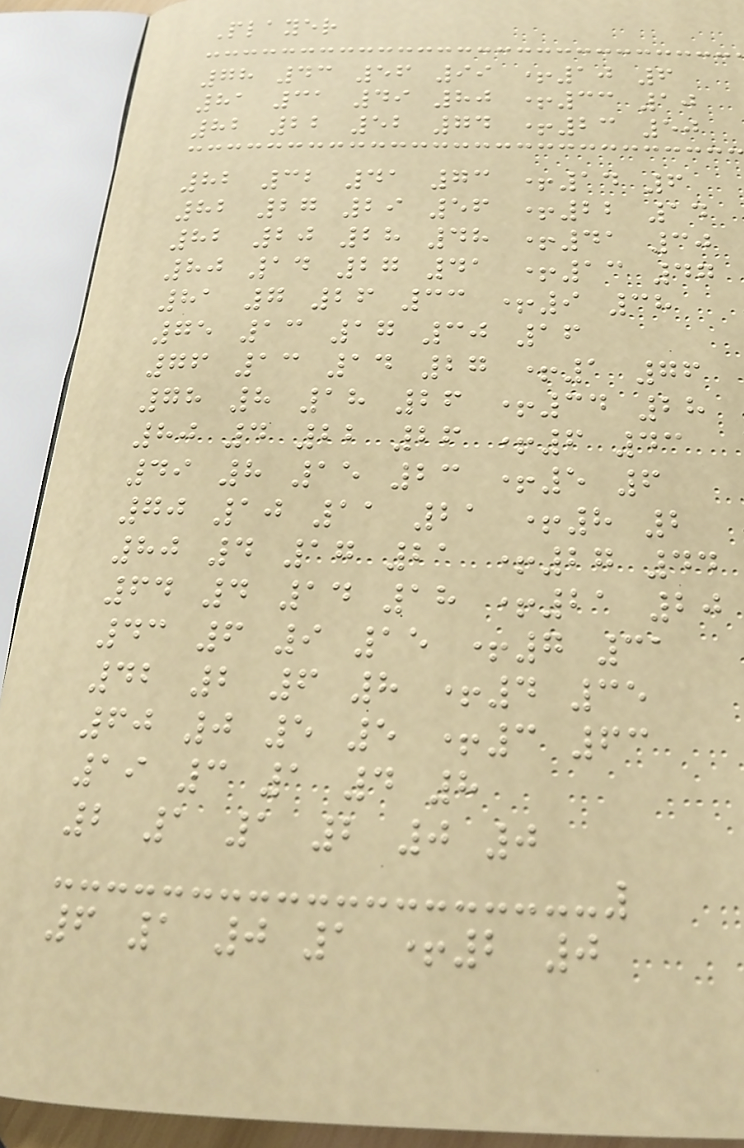Player
78 43 56 99 +10 6
81 31 49 80 +33 10
82 22 52 74 +23 50
82 32 41 73 +14 6
82 27 29 56 +22 14
82 20 28 48 +41 30
80 14 27 41 +13 47
81 7 26 33 +9 38
75 13 17 30 16
76 13 14 27 +1 76
78 8 18 26 +34 28
80 4 22 26 +6 43
49 8 15 23 +5 6
70 10 11 21 +8 2
80 4 17 21 +27 44
64 4 14 18 +21 20
43 6 9 15 +7 31
42 2 6 8 +4 35
60 0 5 5 +3 63
19 3 1 4 8
2 1 1 2 0 0
6 1 0 1 +2 0
